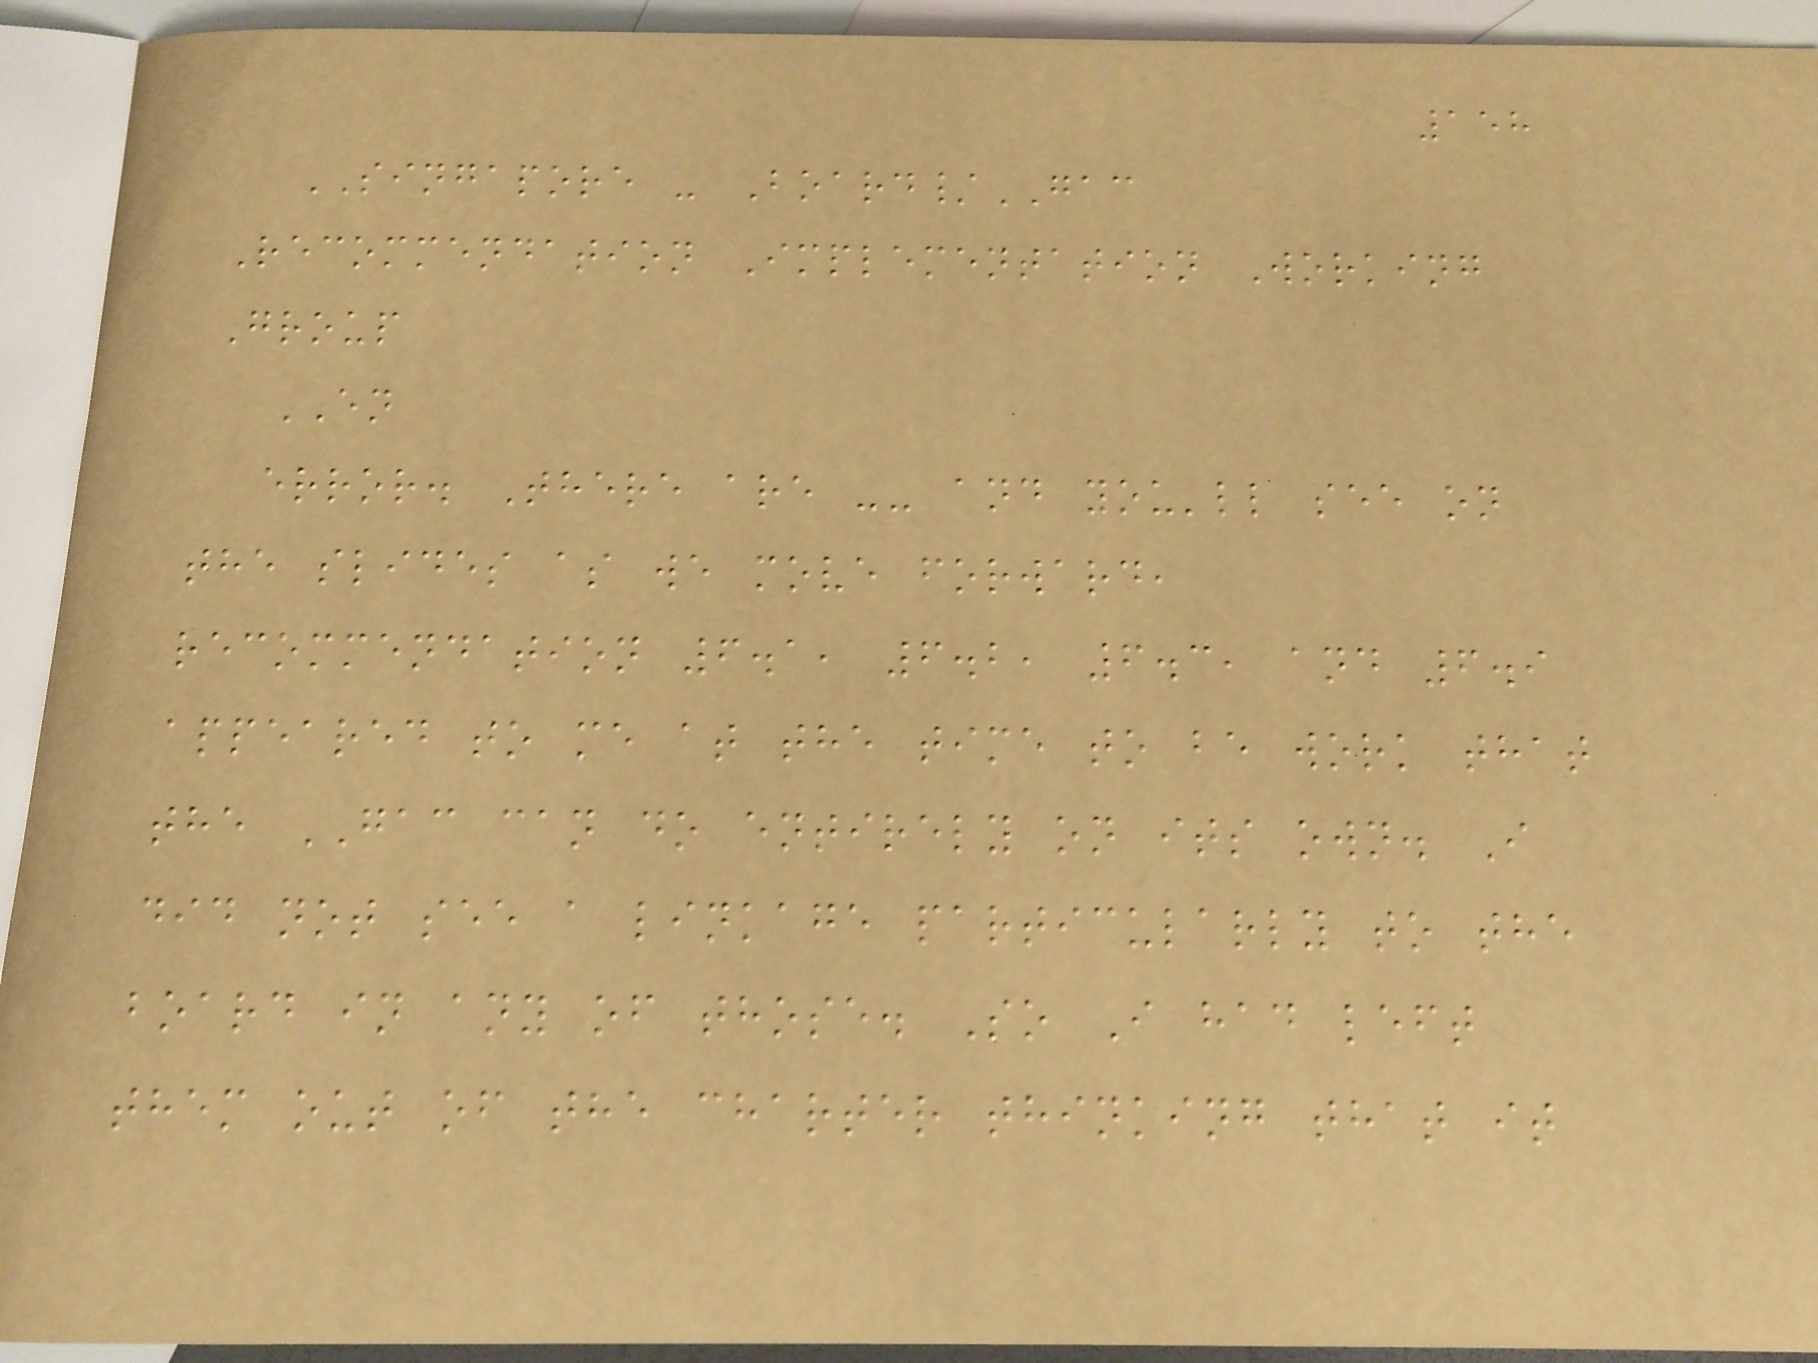158
SINGAPORE - Board/GAC
Recommendation Implementation Working
Group
EN
error. There are -- and you'll see on
the slides as we move forward,
recommendation 6.1, 6.2, 6.3, and 6.9
appeared to me at the time to be work that
the GAC can do entirely on its own. I
did not see a linkage particularly to the
board in any of those. So I had left
them out of the charter thinking that it
